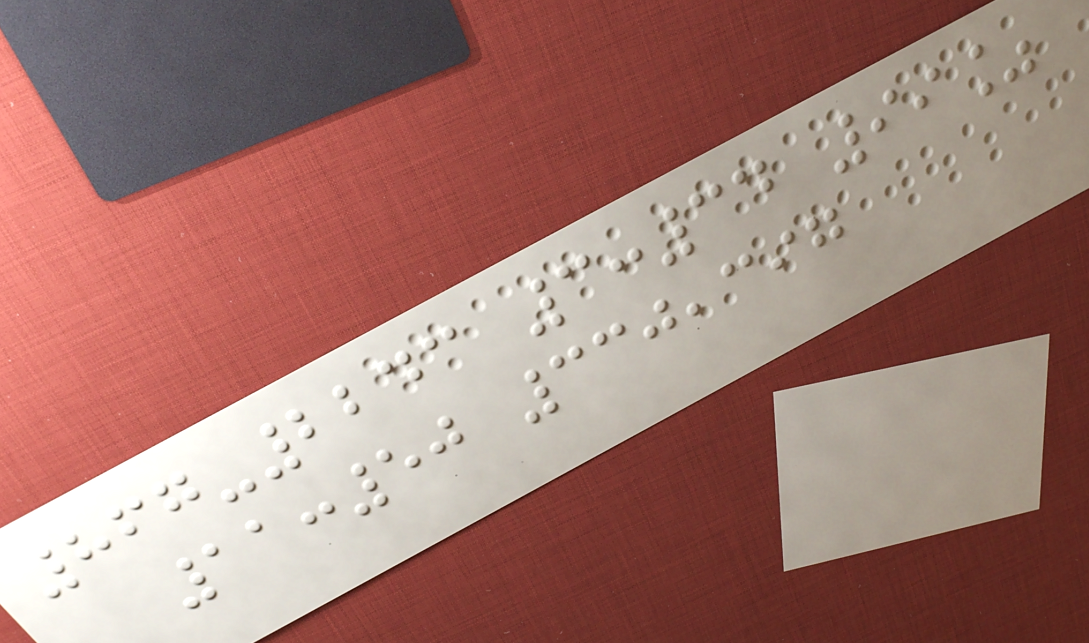867-2243 3:34 99%
11:50 330,397
